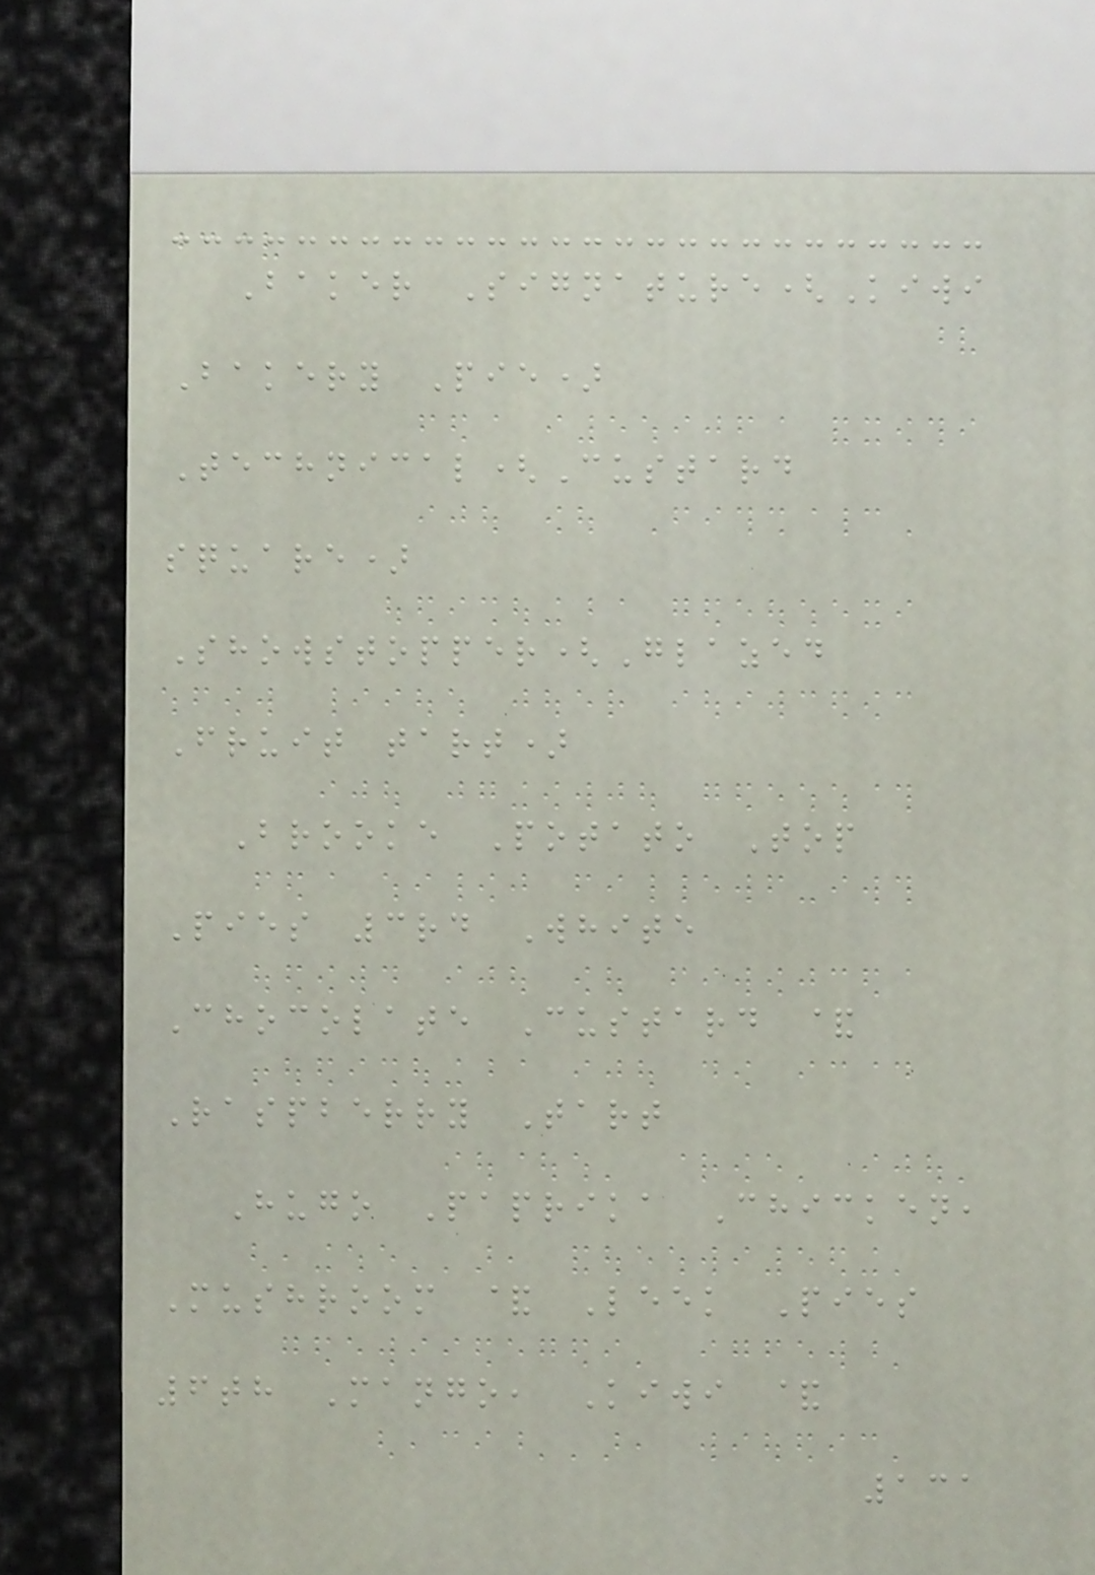Baker Signature(Kiwi
Bakery Pie)
Technical(Custard
square)
Showstopper(Glazed
Fruit tart)
Brooke Potato Top
Pies 3rd White
Chocolate Custard &
Raspberry Tart
Hugo Paprika Chicken,
Mushroom & Leek Pies
6th Mango, Kiwi &
131
